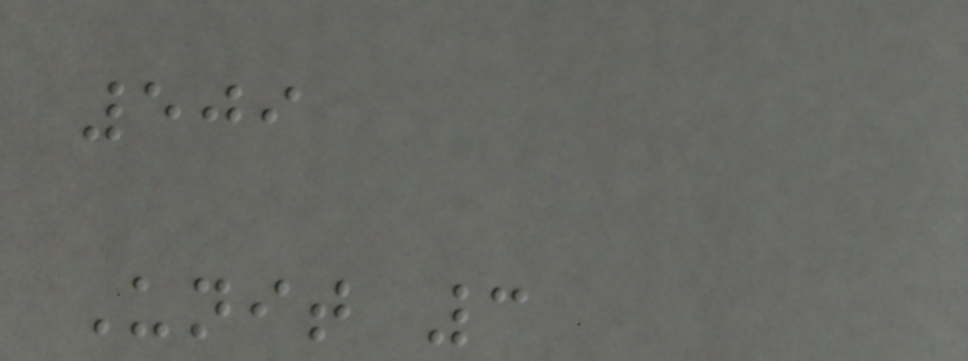509
Unit 3
